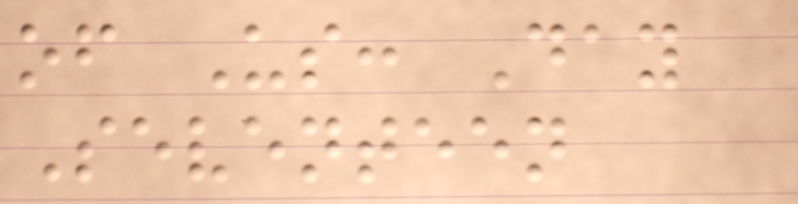of Us: Day
Seventeen
